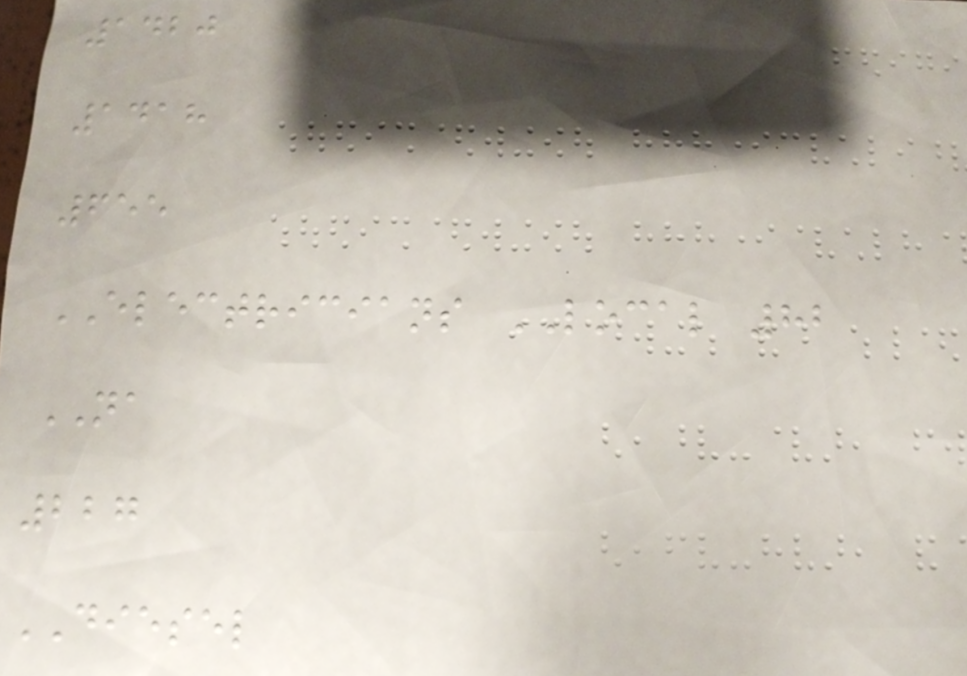1420
1418
655
ELECTRICIANS LOCAL 82
NA
227
DIESEL
